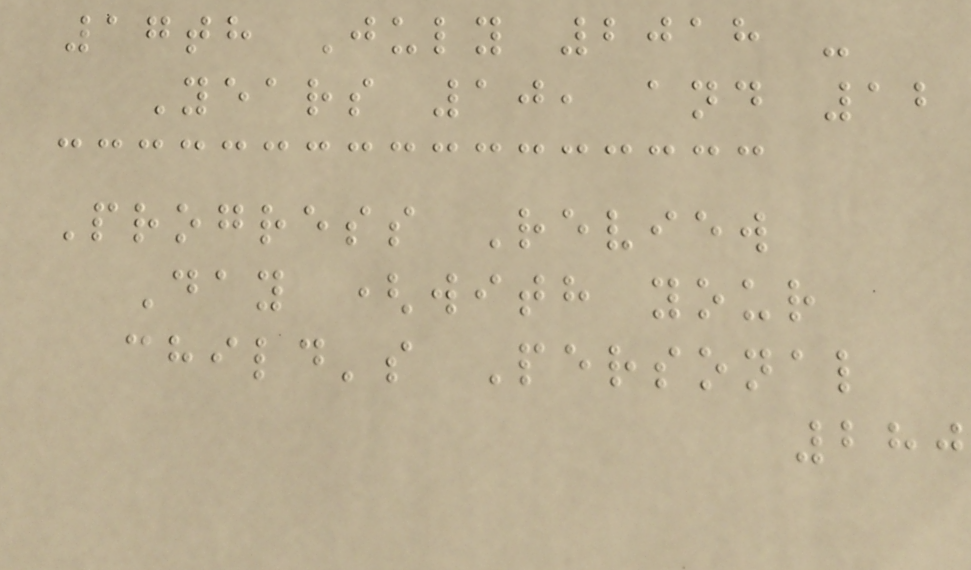17th July 2018 -
Years 10, and 12
Progress Review
Day (with your
child's Personal
280
